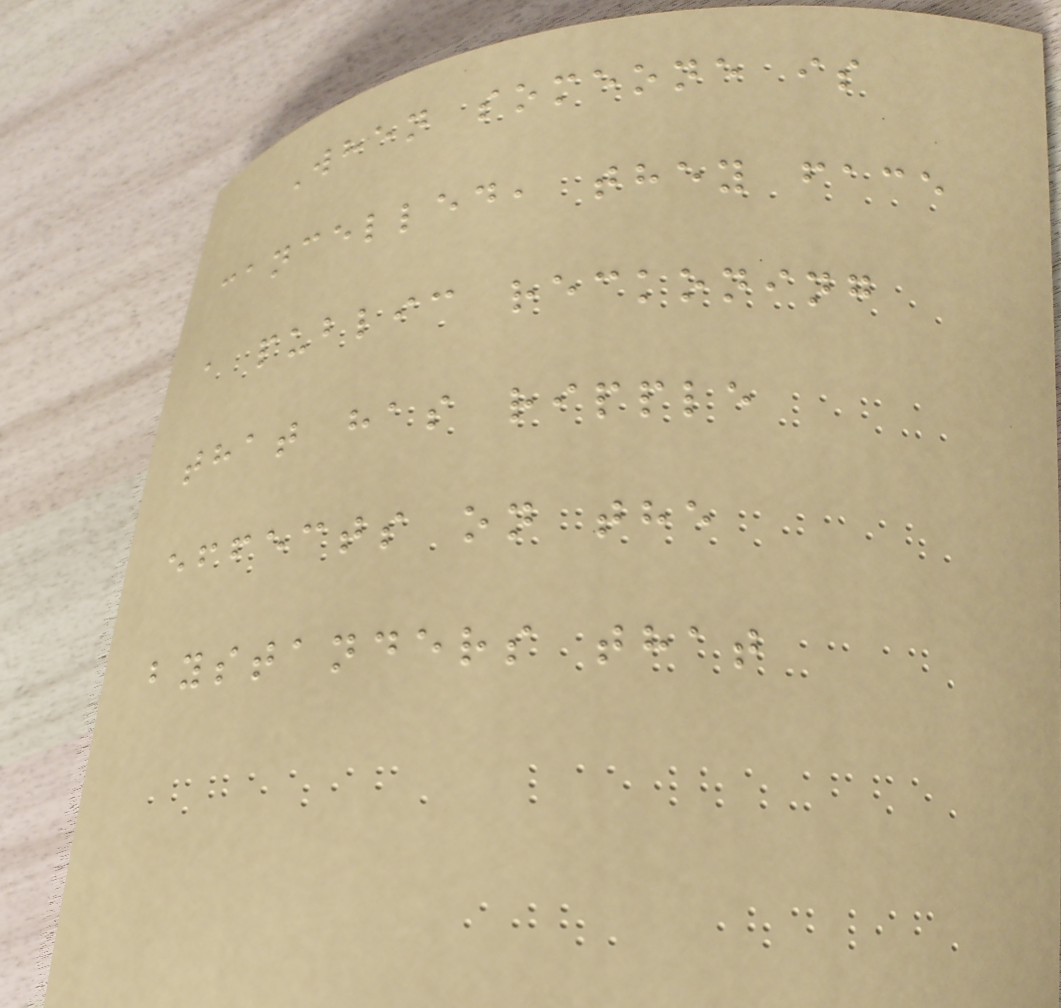When someone is
cancelled, they face
a public reckoning
that has ripple
effects on the
bystanders that
